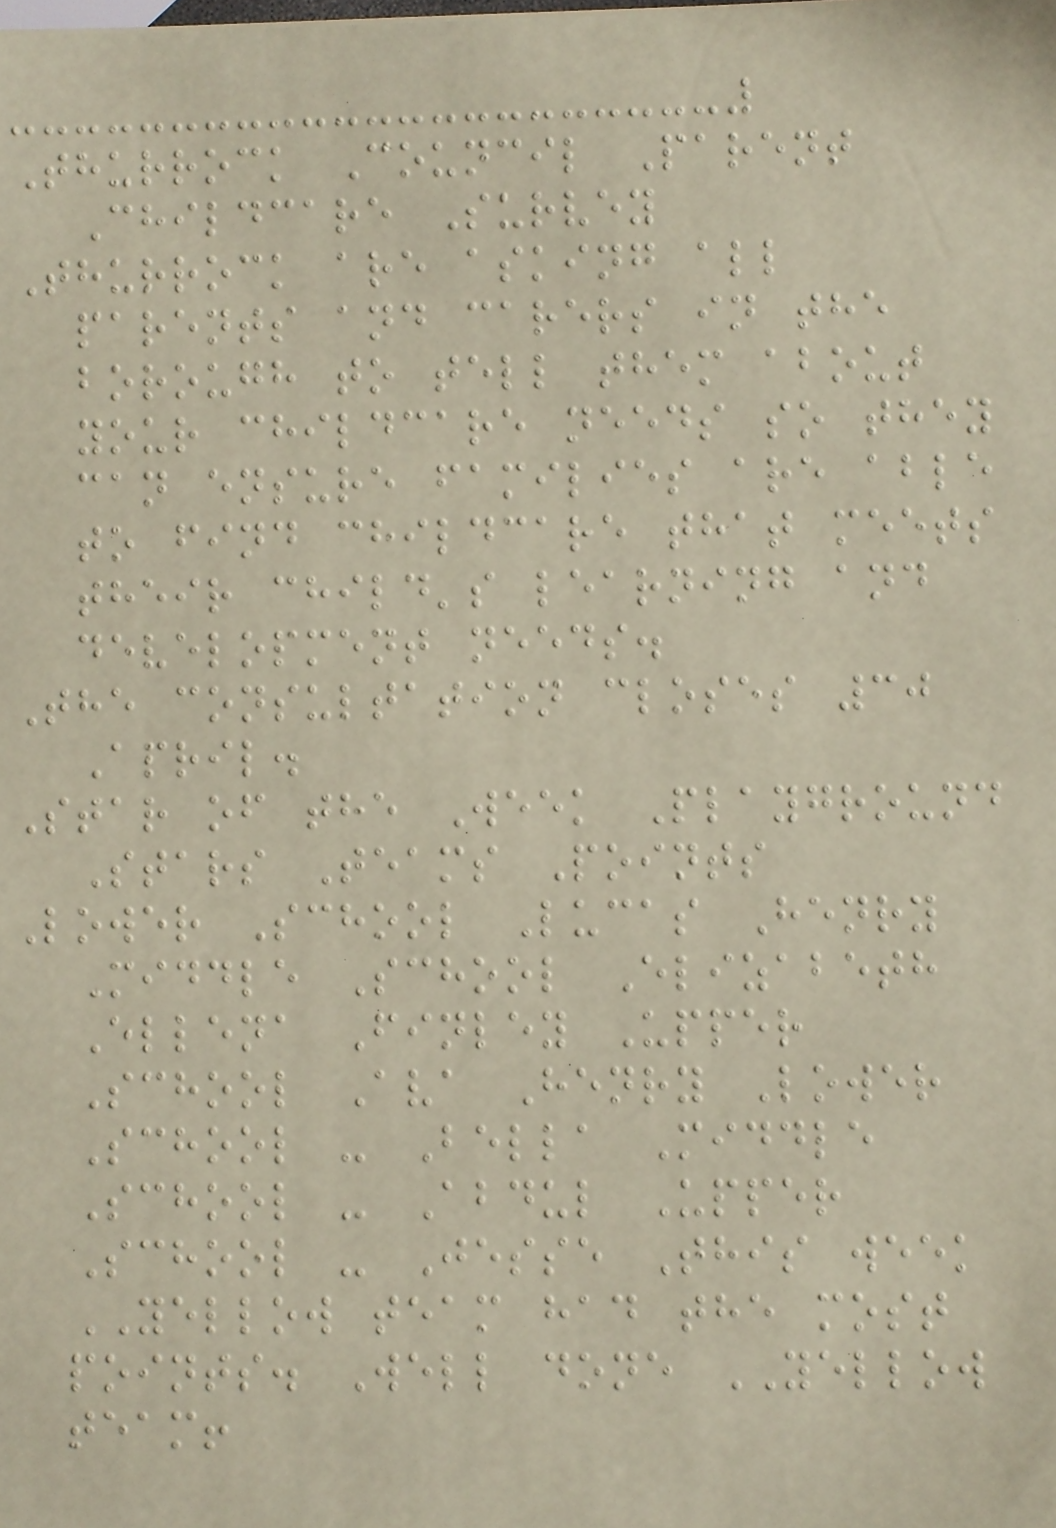Thurrock Council Parent
Childcare Survey
Thurrock are asking all
parents and carers in the
borough to tell them about
your childcare needs so they
can ensure families are able
to find childcare that meets
their child's learning and
development needs.
The consultation closes 30
April.
Star of the Week Playground
Stars Teams Points
Lower School Lucas Henry
Middle School Elizabeth
Ellena Finley Upper
School Ava Henry Lower
School - Bella Middle
School - Abdul Upper
School - Jesse This week
YELLOW team had the most
points. Well done YELLOW
team!
